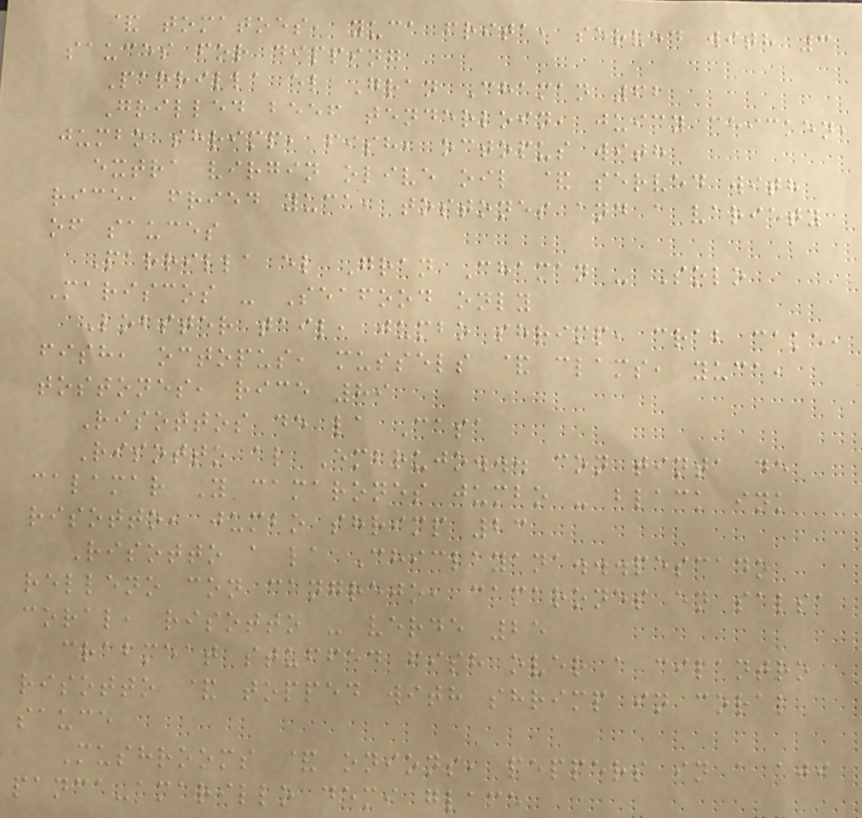& tomatoes, yuca frita, served with 3
sauces for dipping
Parrilla el Gran Chaman 62
Grilled beef tenderloin, juicy chicken,
jumbo shrimp, fish, octopus with
extra virgin olive oil & served with
rice, fried yuca, tostones and a variety
of sauces
Parrilla el Gran Chaman - Solo
Mariscos - Seafood only
Lobster tail, jumbo shrimp, crab cake,
fish, octopus, mussels & clams, yuca,
tostones, rice 89
Risottos de la Casa
Risotto al Embrujo... con tinta de
calamar Y camarones jumbo - black ink
risotto, jumbo shrimp 23
Risotto a la Chiclayana...pescado
relleno con cangrejo, camarones en salsa
coral, risotto - verde 25
crabmeat stuffed fish over a cilantro
risotto & topped with shrimp in coral
sauce
Mushrooms & onions, peppers in a aji
panca-amarillo demi glace
